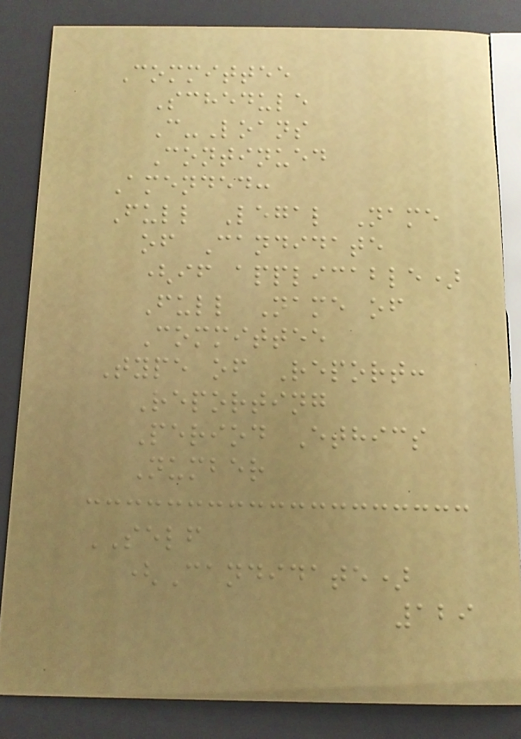Committee
Schedule
C-Loans
Continued
Amended:
Full Legal Name
of Candidate
(if applicable)
Full Name of
Committee
Type of Report:
Reporting
Period Ethics
Number
SELF
(Candidate)
129
